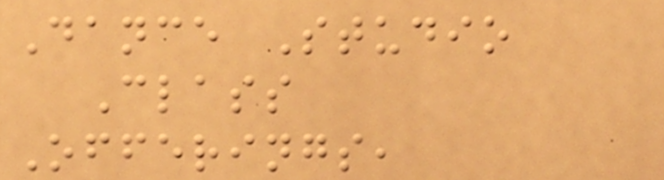Dance Studio
Class
Offerings,
